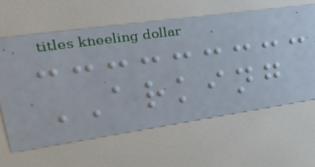ARKING
